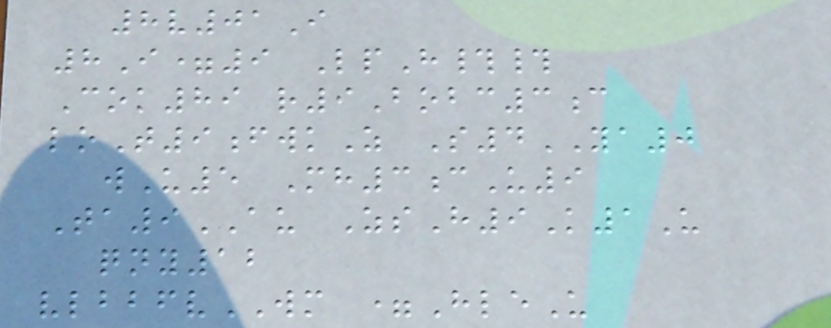8v01I
8I=9 LpH##
Cok89 r9Bobc3c
loT9fwkZ S4YA0
wU5 Mh3cU9
Ta9AU ZsH9K1U
qny12
vlbbfvWM =HleU
